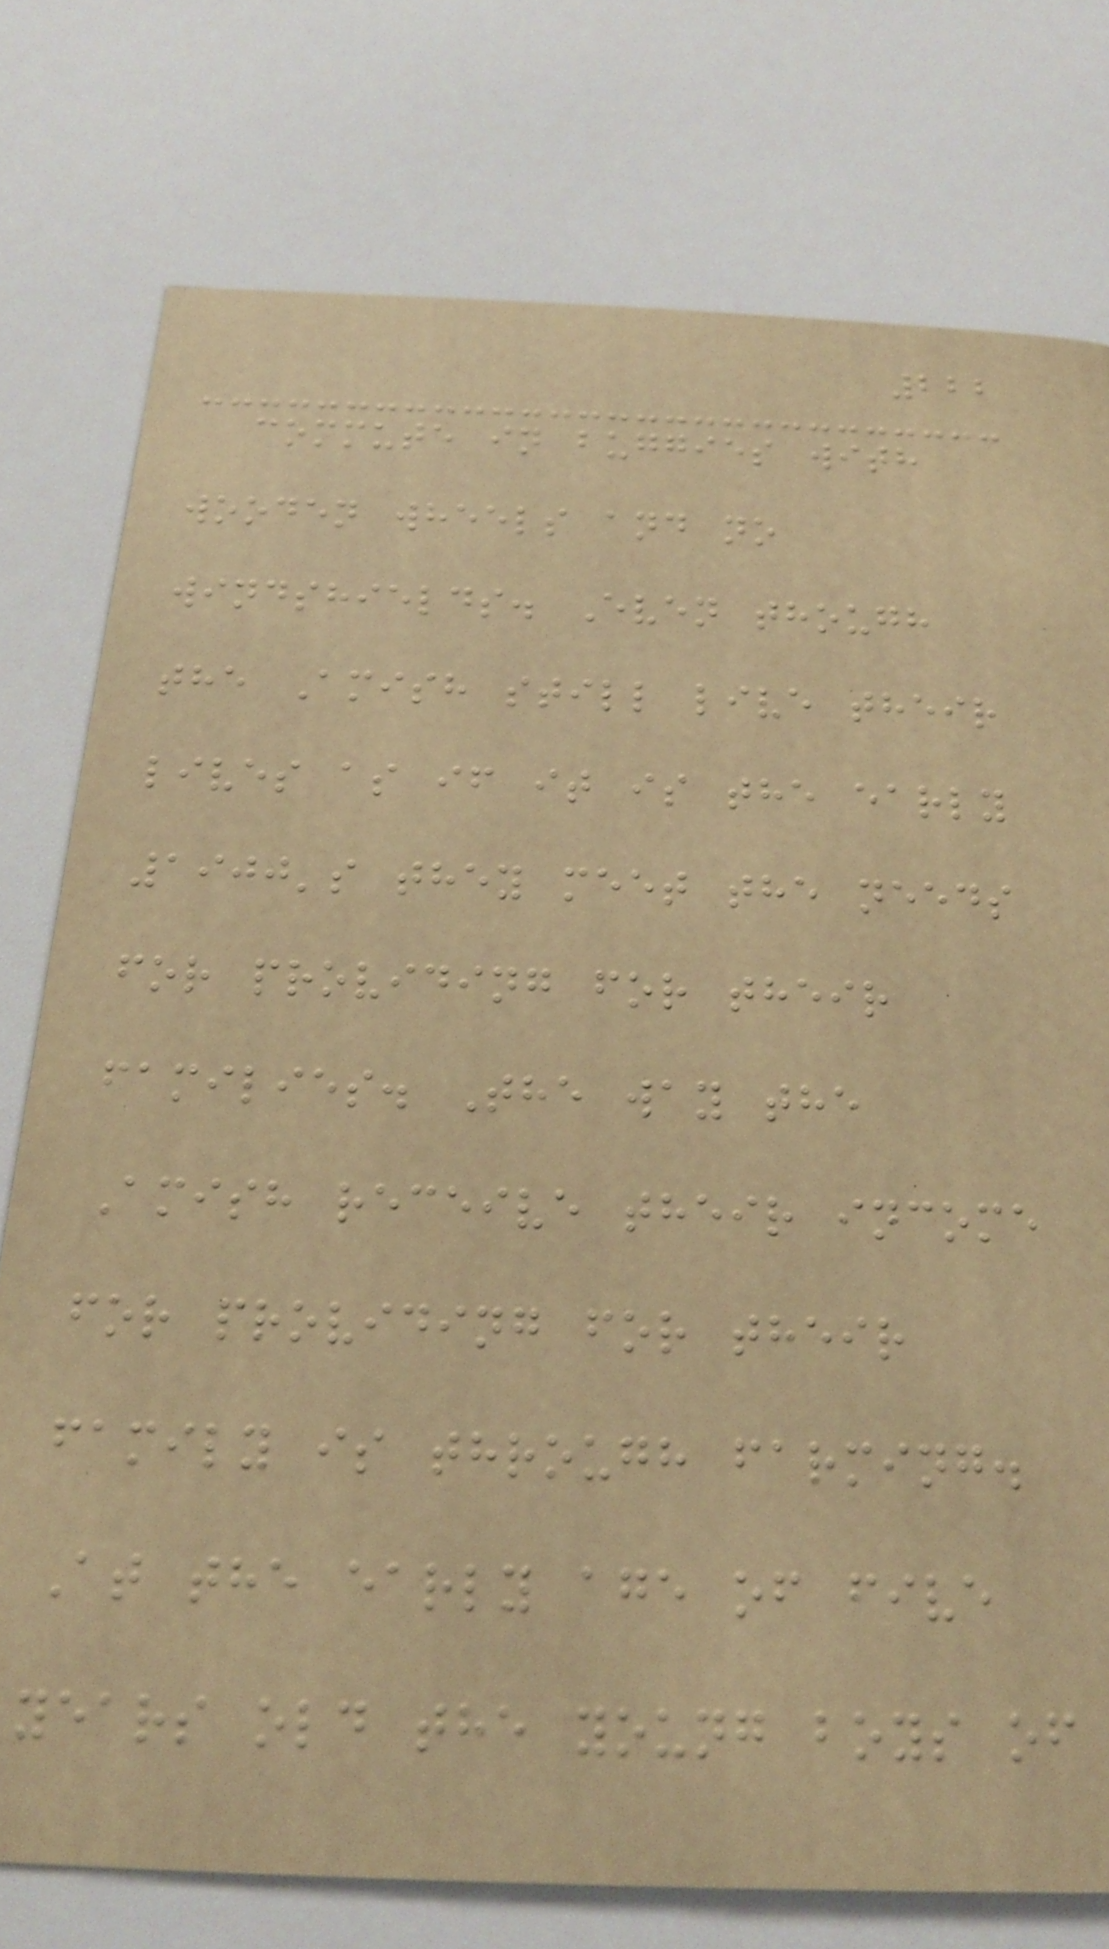222
commute in buggies with
wooden wheels and no
windshields. Even though
the Amish still live their
lives as if it is the early
1900's they meet the needs
for providing for their
families. The way the
Amish receive their income
for providing for their
family is through farming.
At the early age of five
years old the young boys of
